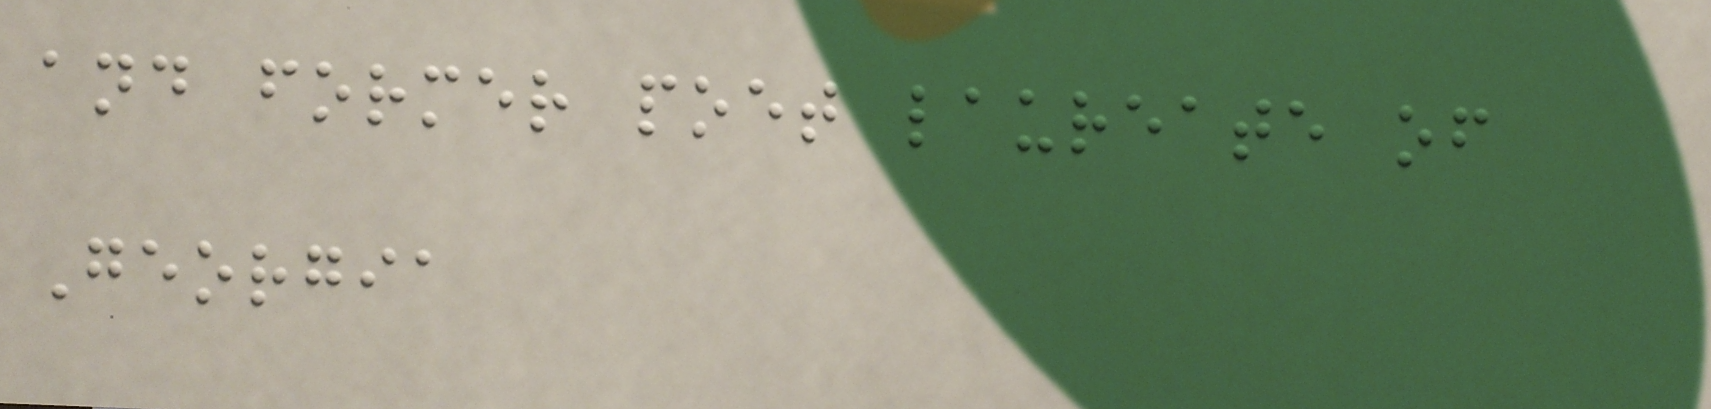and former poet laureate of
Georgia
